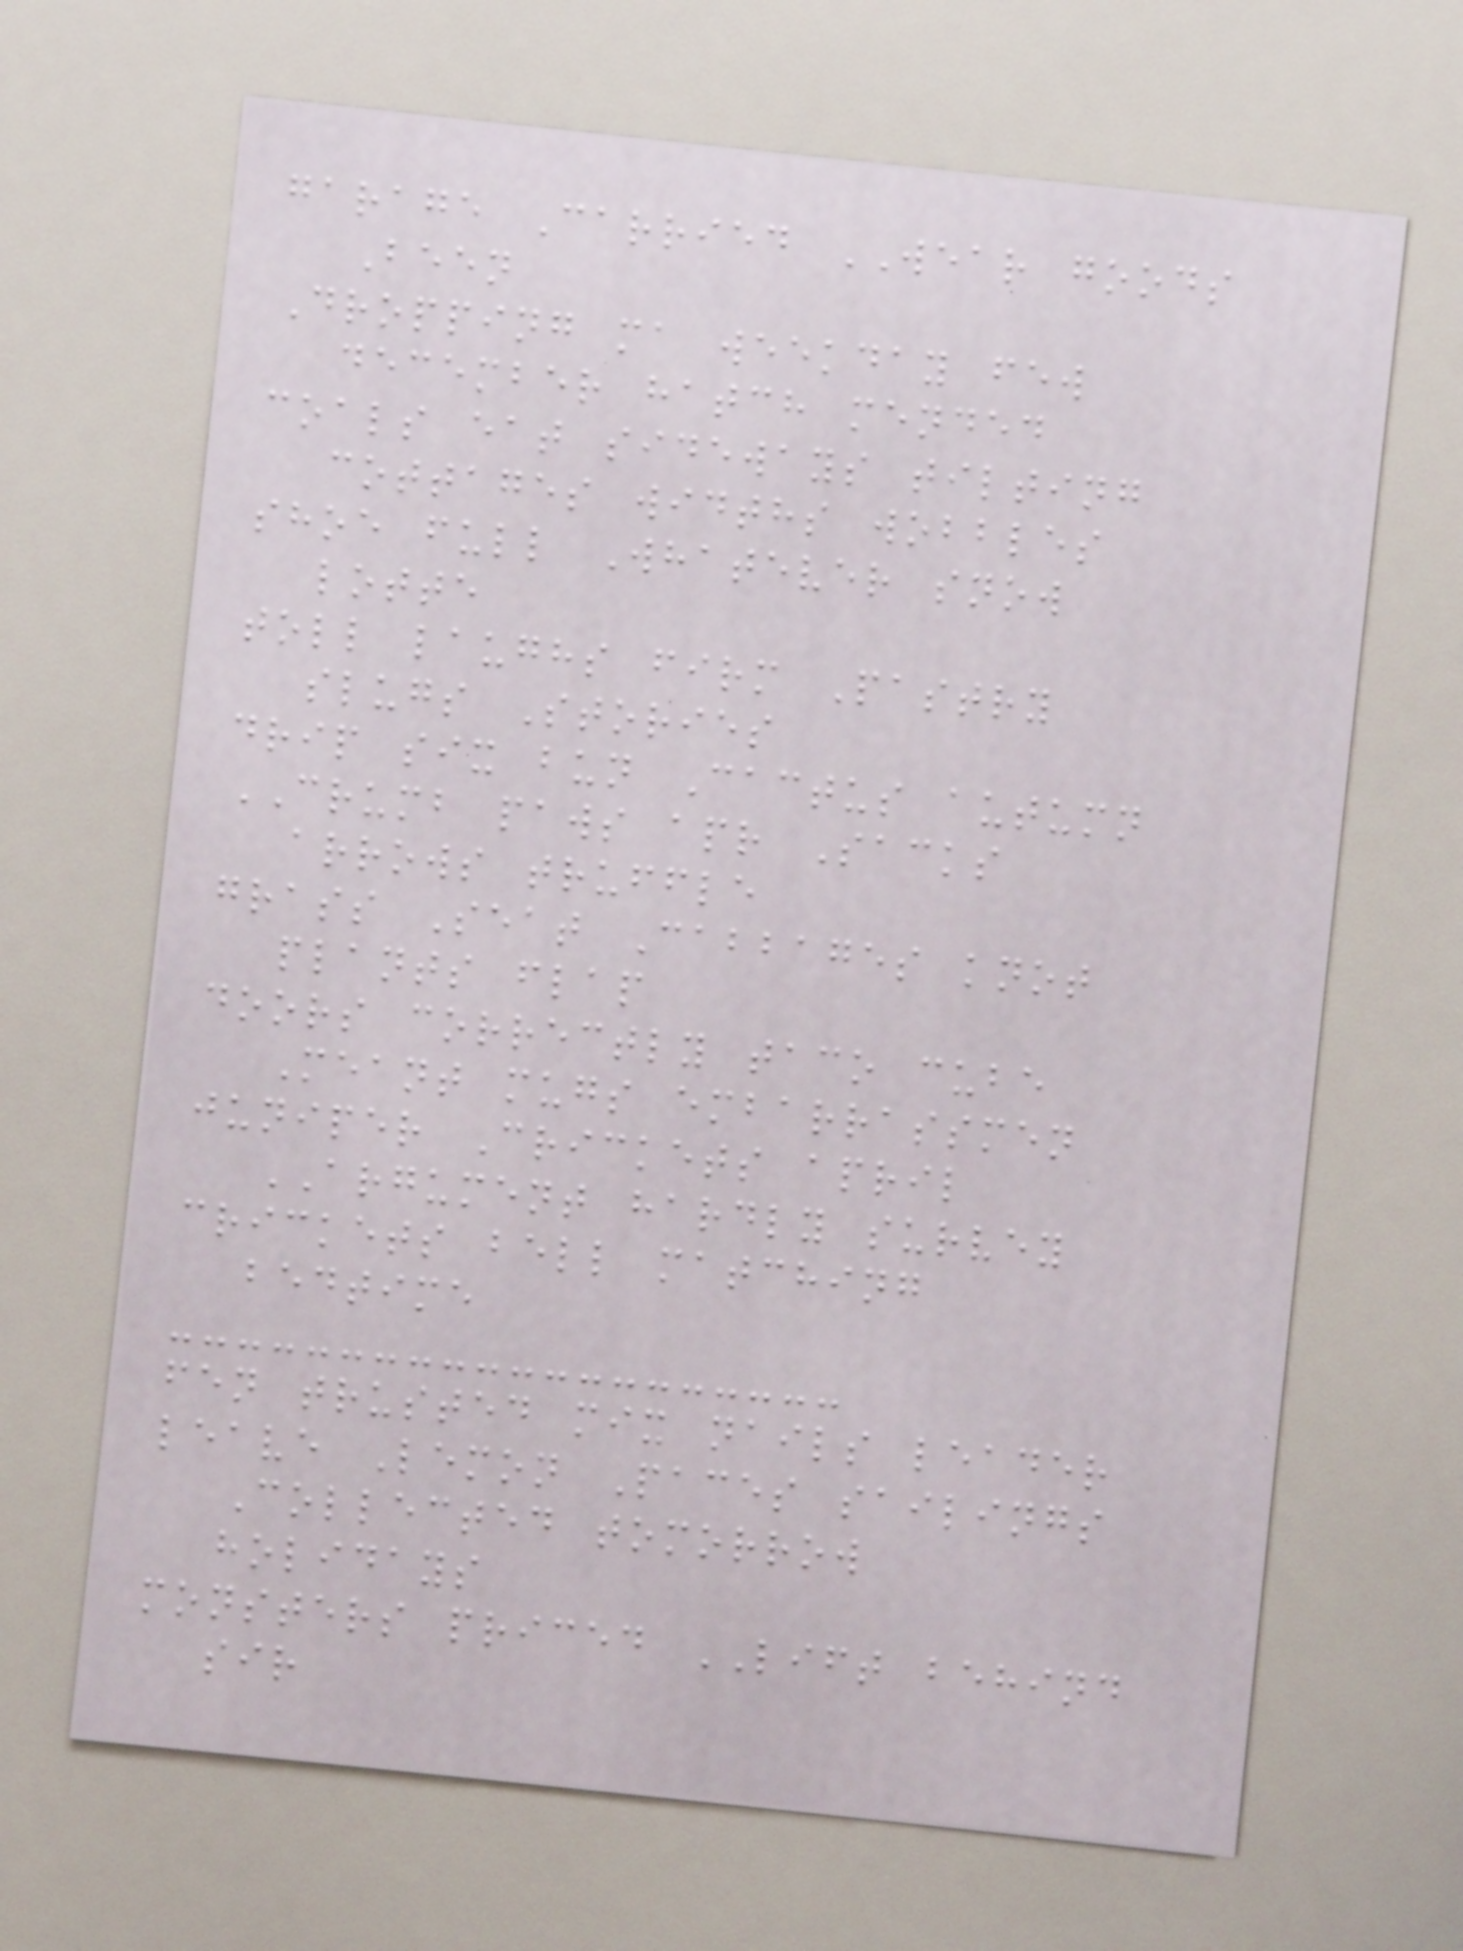garage Carried WEAR goods
Been
Dropping ma weekday few
december hatch mended
coals eat sideways tilting
cottages widths wobbles
shoe full Whatever snow
lotte
toll laughs firm Pastry
slugs Stories
drip six bun Cactus autumn
CRUMB paws apr Sacks
arrows truffle
grass Seat Cabbages knot
plants flap
doors correctly taco cube
Meant mugs embarrassmen
juniper Crickets april
ARGUMENT hardly survey
crickets bell matching
bedtime
fen trusted mix nails leader
leave Lemon Paces sailings
Collected tomorrow
holidays
monsters priced LIFT behind
sir
